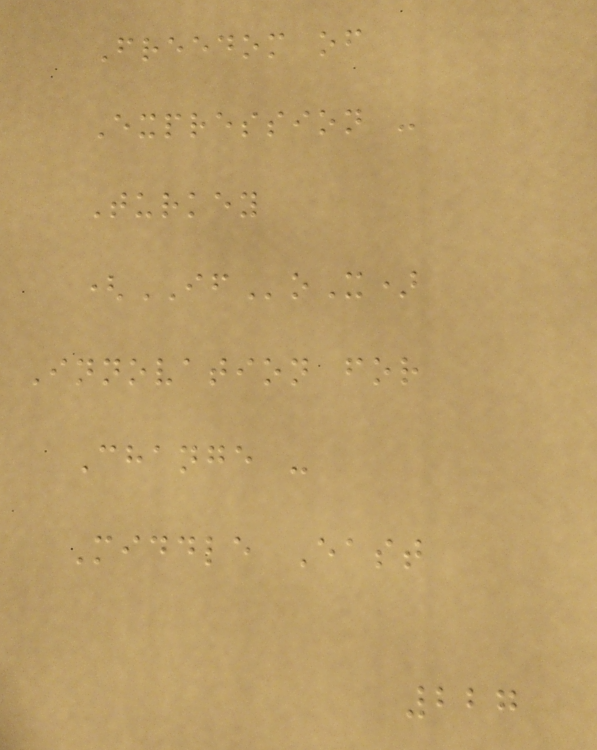Freedom of
Expression -
Turkey
(IFoX)
Innovation for
Change -
Middle East
227
